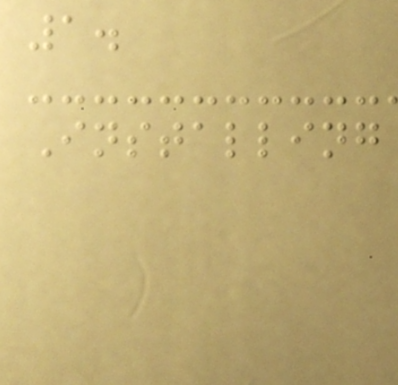1.
Installing
